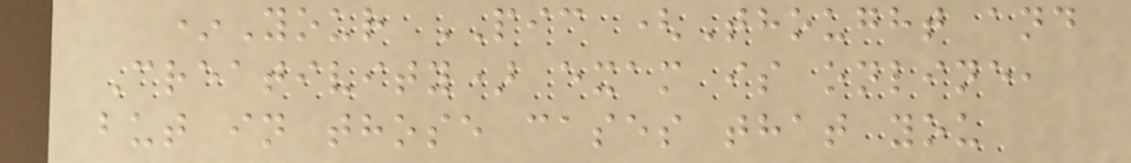*Your PIC (Thought and
Creativity) exam is online,
but in those cases that you
